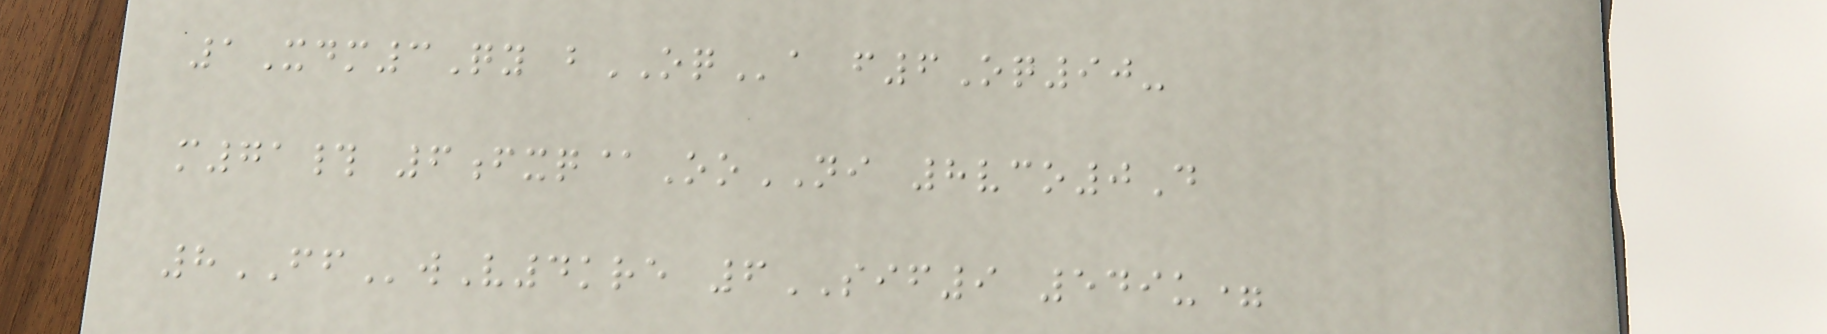1Xdm3Qy bOQa f6Oq90-
m71# 6fxq@OoNI 8vco0D
8FFwV4kre 6SIF9 549u=
